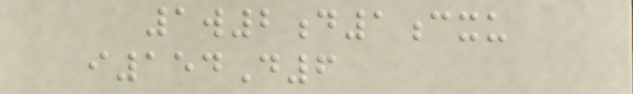1w2d1cxu
i154D6
